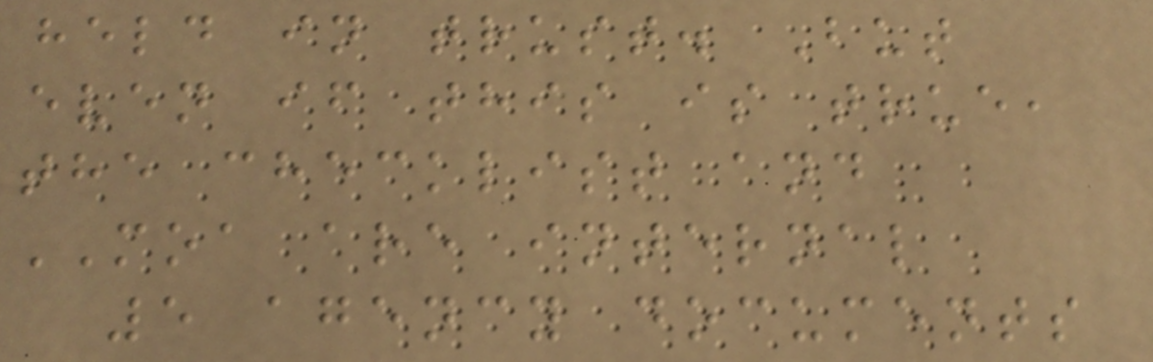held in trust. But
even if this is true,
the checklist and
MOA are internal
5 agency documents
